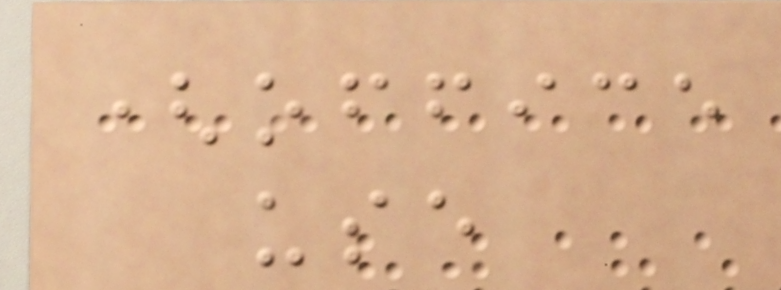(office
use
